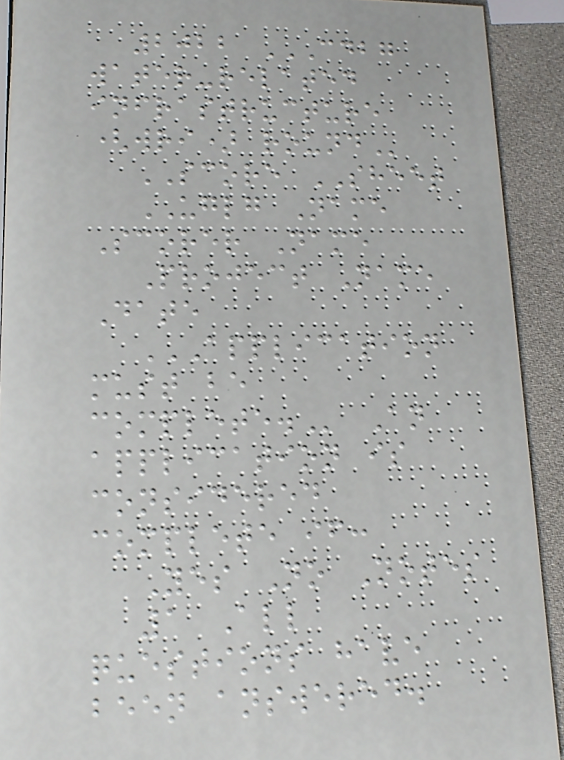2022 CDBG
WATER-RELATED
INFRASTRUCTURE
(WRI) ROUND
SCORE SHEET
UGLG Name
Scorer Name
Project Name
Date
APPLICATION
MUST BE
COMPLETE. An
application is
considered
complete if:
Yes No Notes
1 All
questions have
been answered.
